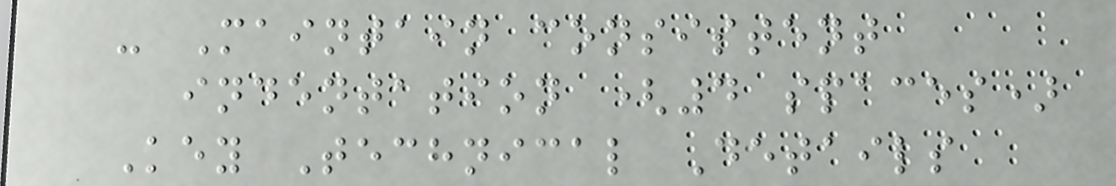- Maintain consistent
indentation (4 spaces)
Key Technical Details
